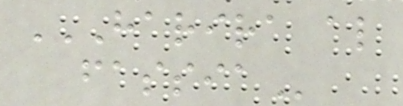HARIRA AL
FASSIA
